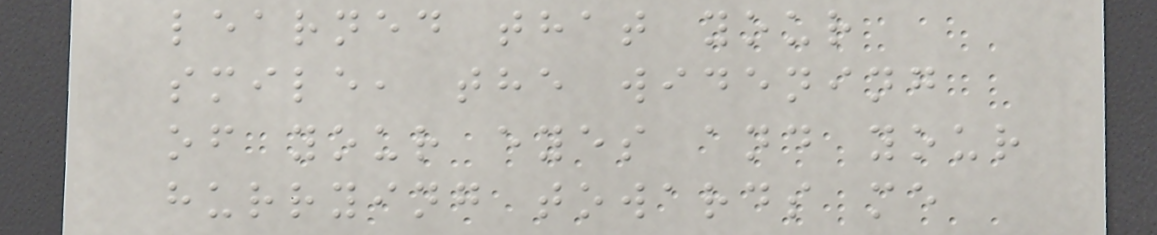learned that your
smile, the widening
of your eyes and your
hurrying towards me
